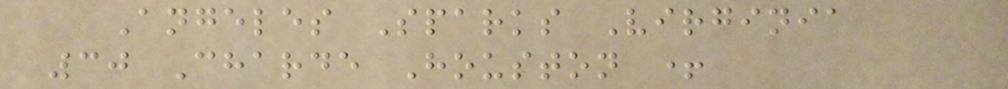Angeles Sparks Virginia
30 Charde Houston +
